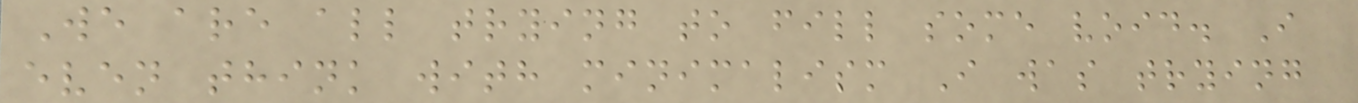We are all trying to fill some void. I
even think with minimalism I was trying
